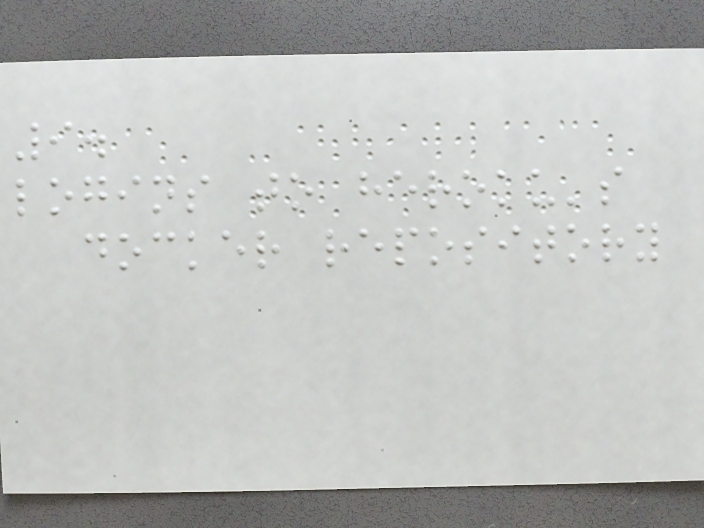9.
logins to heroku's
docker repository
